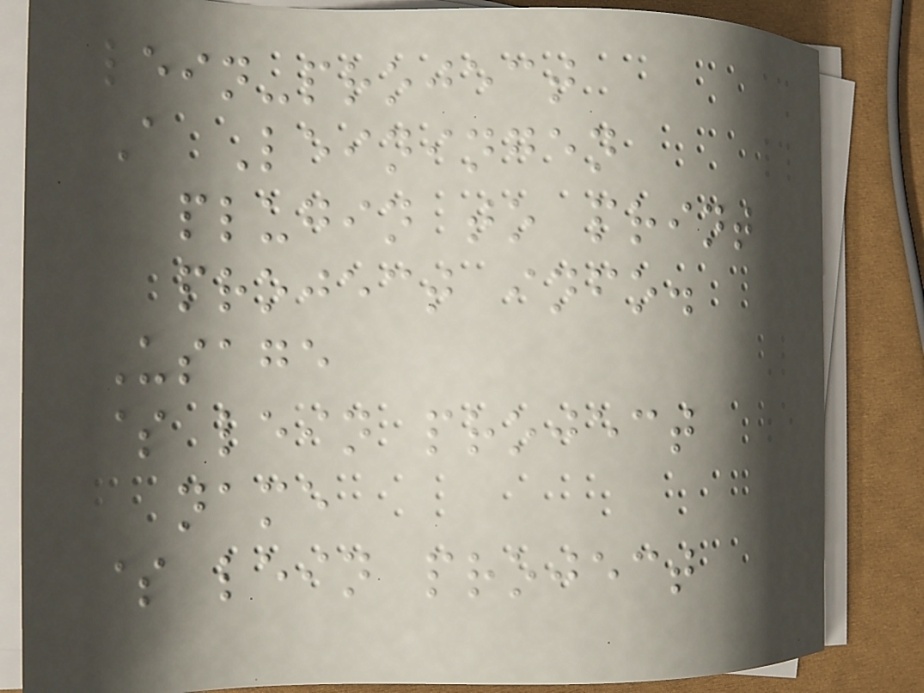lein-project
A Leiningen
plugin to print
project info.
Usage
$ lein project
name
$ lein project
